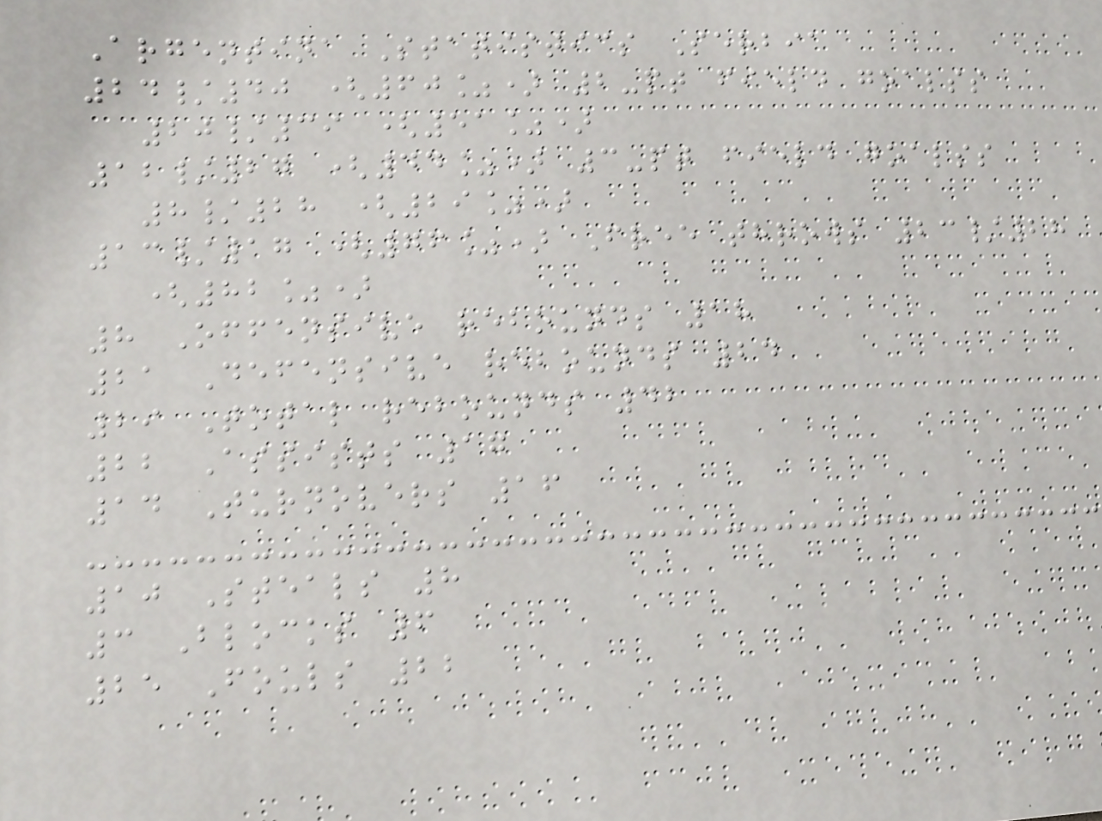Argentina Statistics Serbia
24/40 (60%) 2-pt field goalss
20/39 (51%)
12/27 (44%) 3-pt field goalss
8/28 (29%)
13/17 (76%) Free throws 23/28
(82%)
8 Offensive rebounds 18
21 Defensive rebounds 24
29 Total rebounds 42
22 Assists 17
14 Turnovers 16
10 Steals 8
3 Blocks 6
25 Fouls 22
